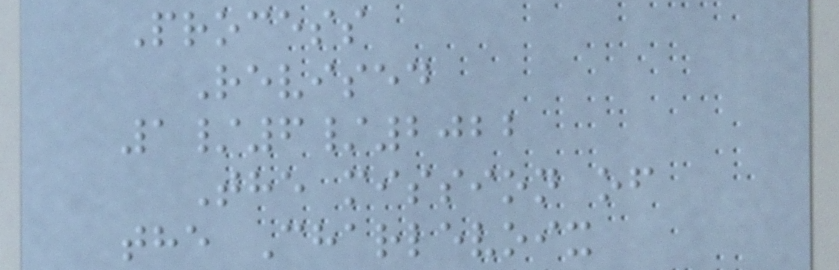Process
Revised
1/6/2022
The mission of
the Charlevoix
